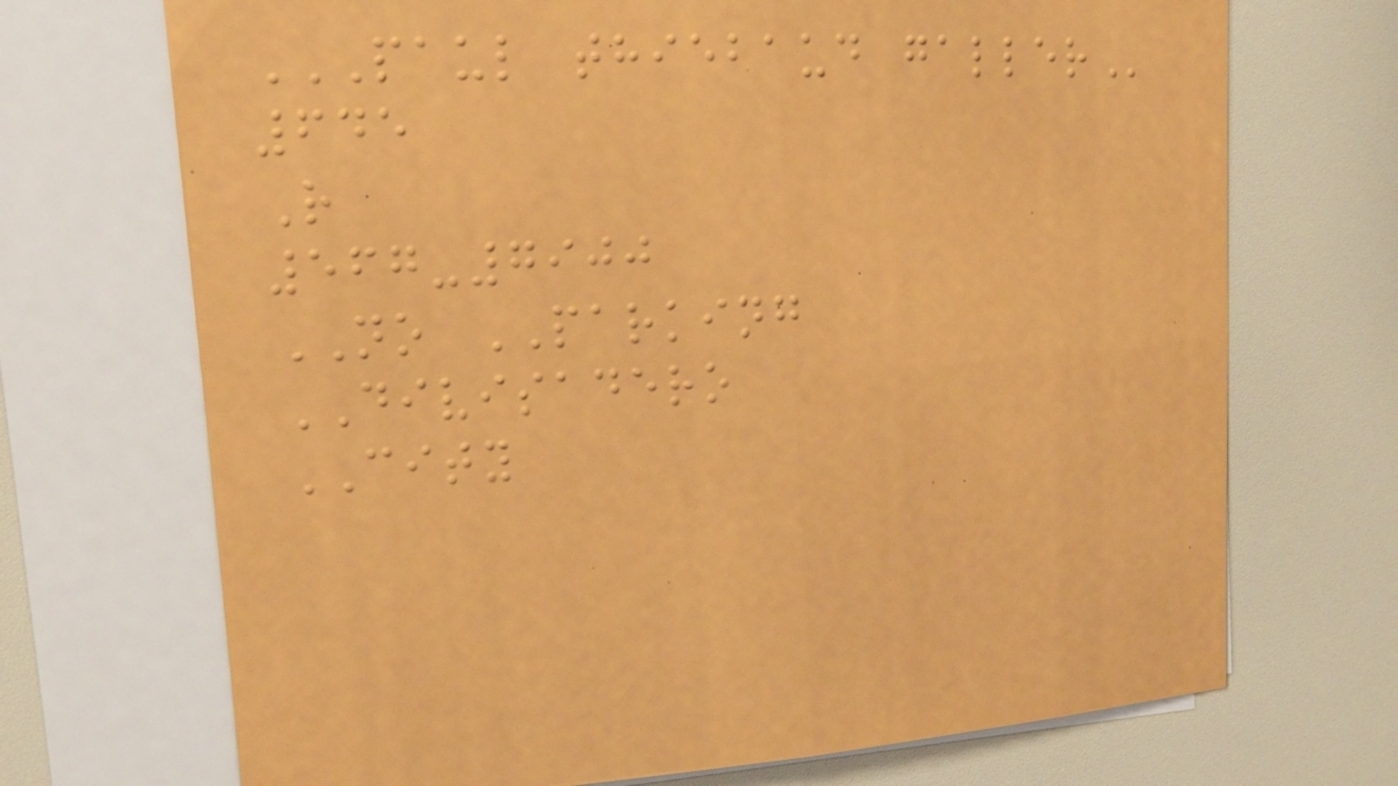PAUL THIEBAUD GALLER
645
R
567-7900
NO PARKING
DIVISADERO
CITY
